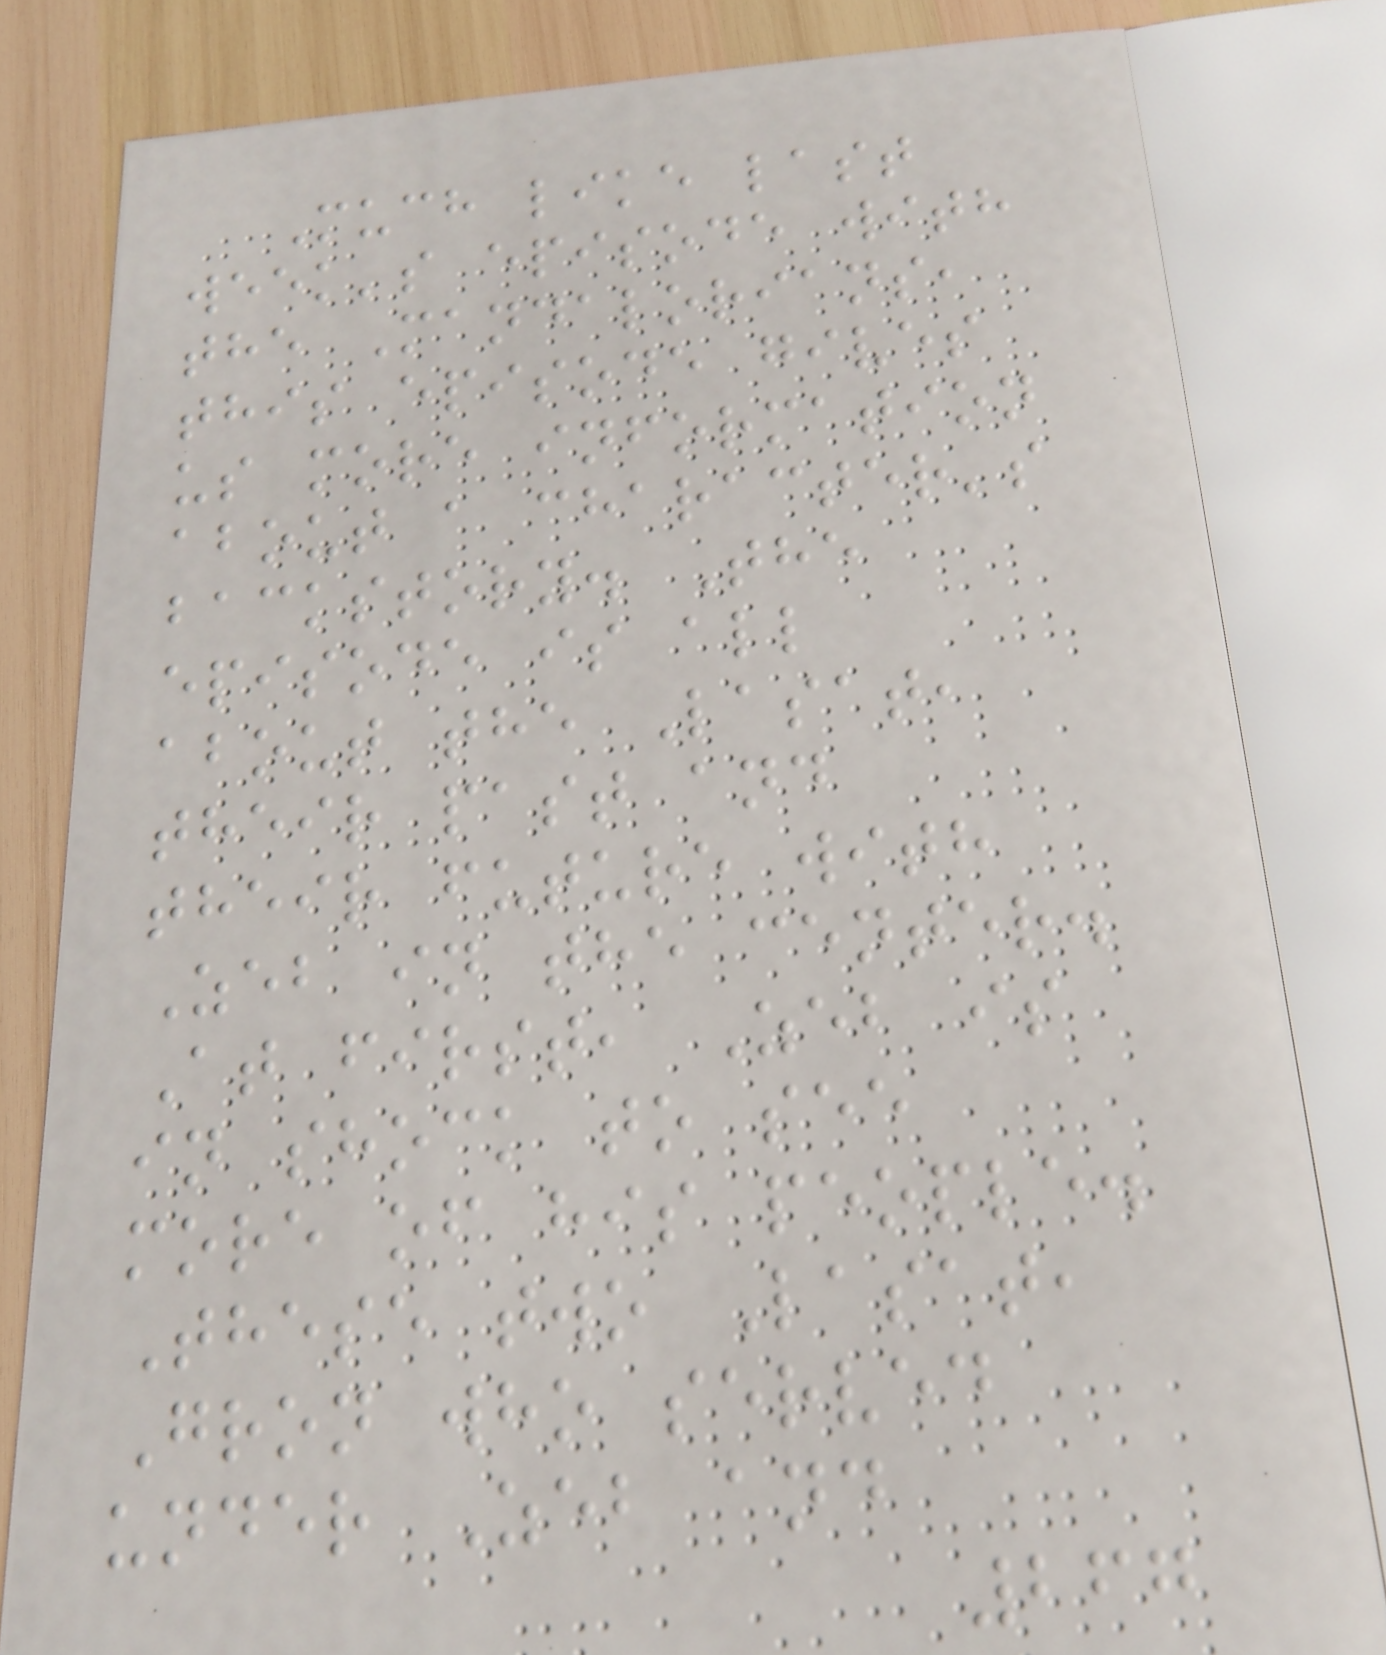Much like last
week's episode with
the Mandalorians,
this episode gives
us more information
about a character's
backstory. The
episode is all
about the Lasat,
their past and
their future with
Zeb in the center.
At first, Zeb is
in shock to see
more of his people.
These two Lasat,
Gron who served
under Zeb and
267
